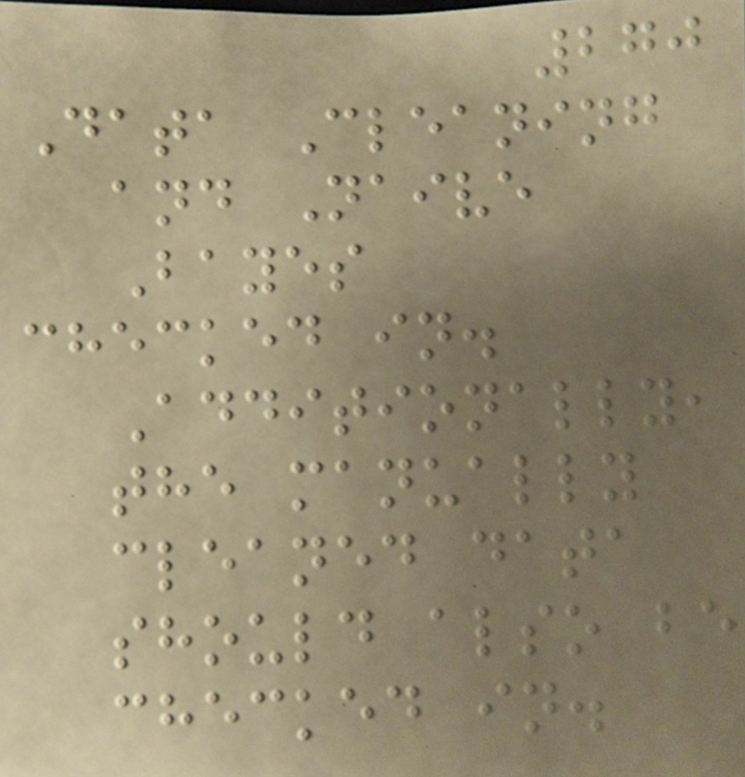270
Data Cleaning
and Naive
Bayes
checked in.
Additionally,
the manually
cleaned data
should also be
checked in.
